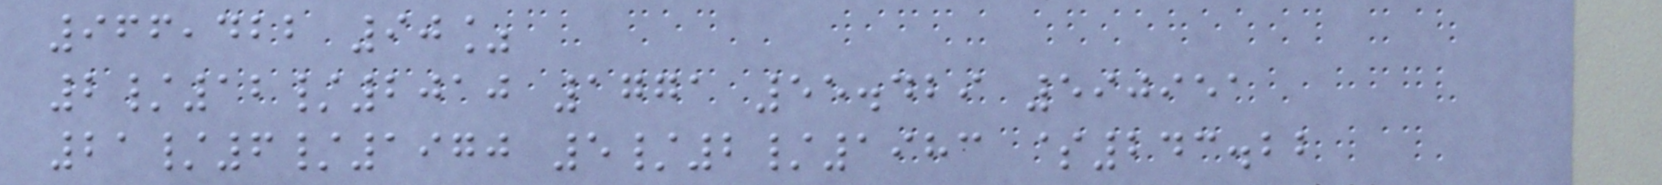966,422 90%
2/12/2010 1771 55.429 590951
21/6/1970 5/2/1983 $243.22
